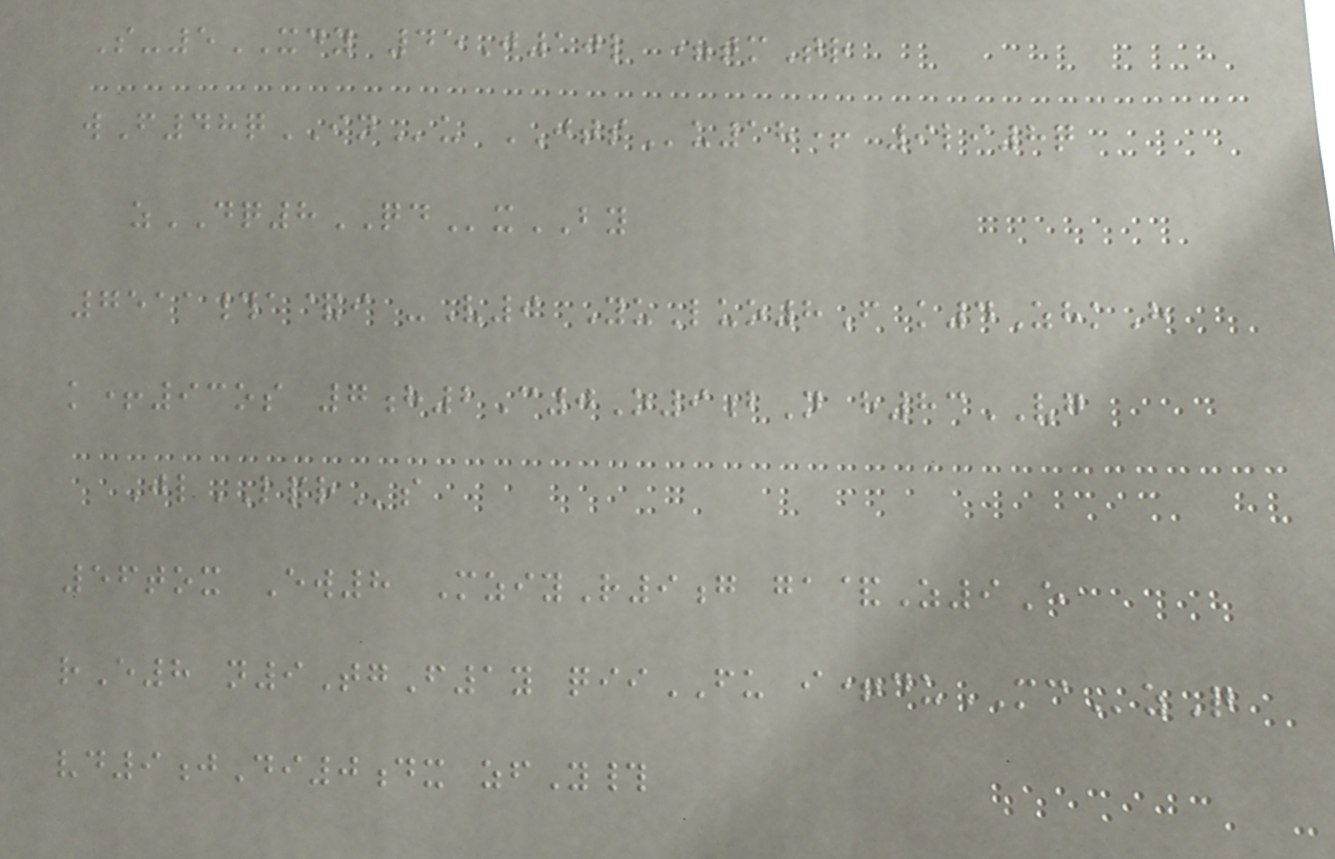S-5XDY 45J10l =tmTr
wF48qINu JTSu18+ 9li8q
zDQ8QDxBY
7511#a&i -V9 YuLuo8F k4ZhkH
k+93os 7h2C0O9bN h83VG
JlLPRs
56tox Ew8 MziyR9g ga&Z9E
rE8 n9TgF1y qiiFU i+duMCzQ
vd9jDi0dx zfY#
